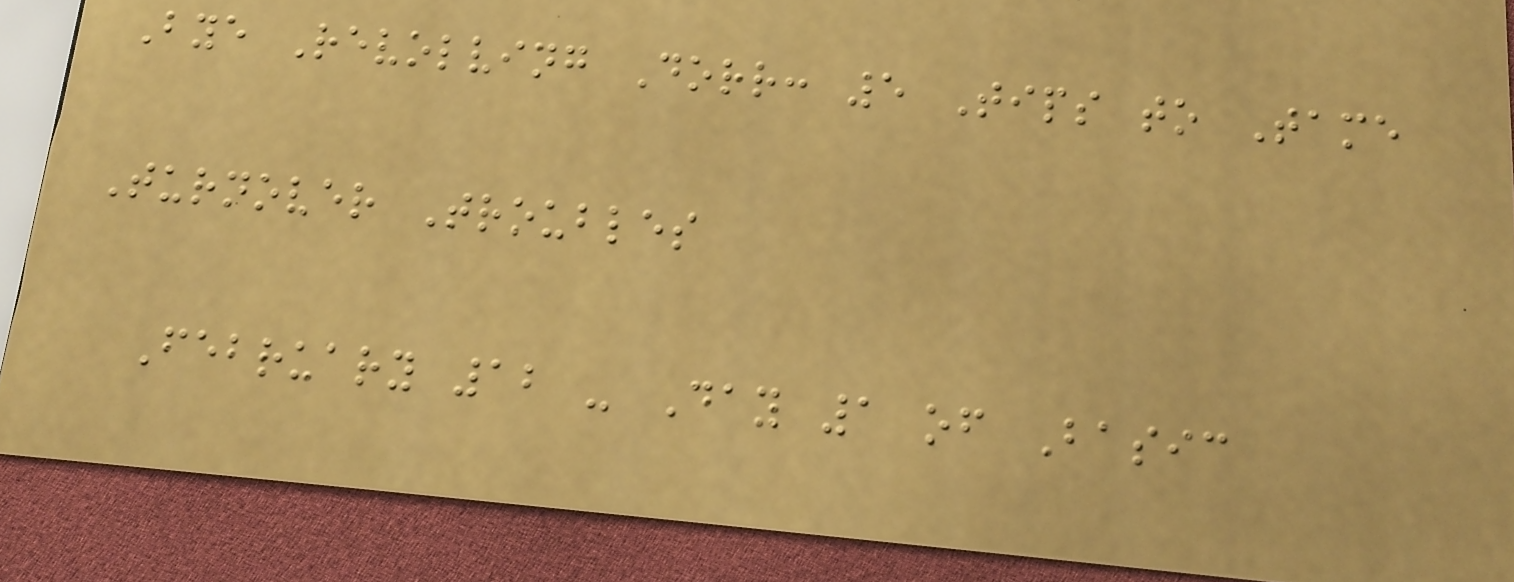Bye Revolving Dorr: 5 Tips to Tame
Turnover Troubles
February 12 - Day 1 of Basic
